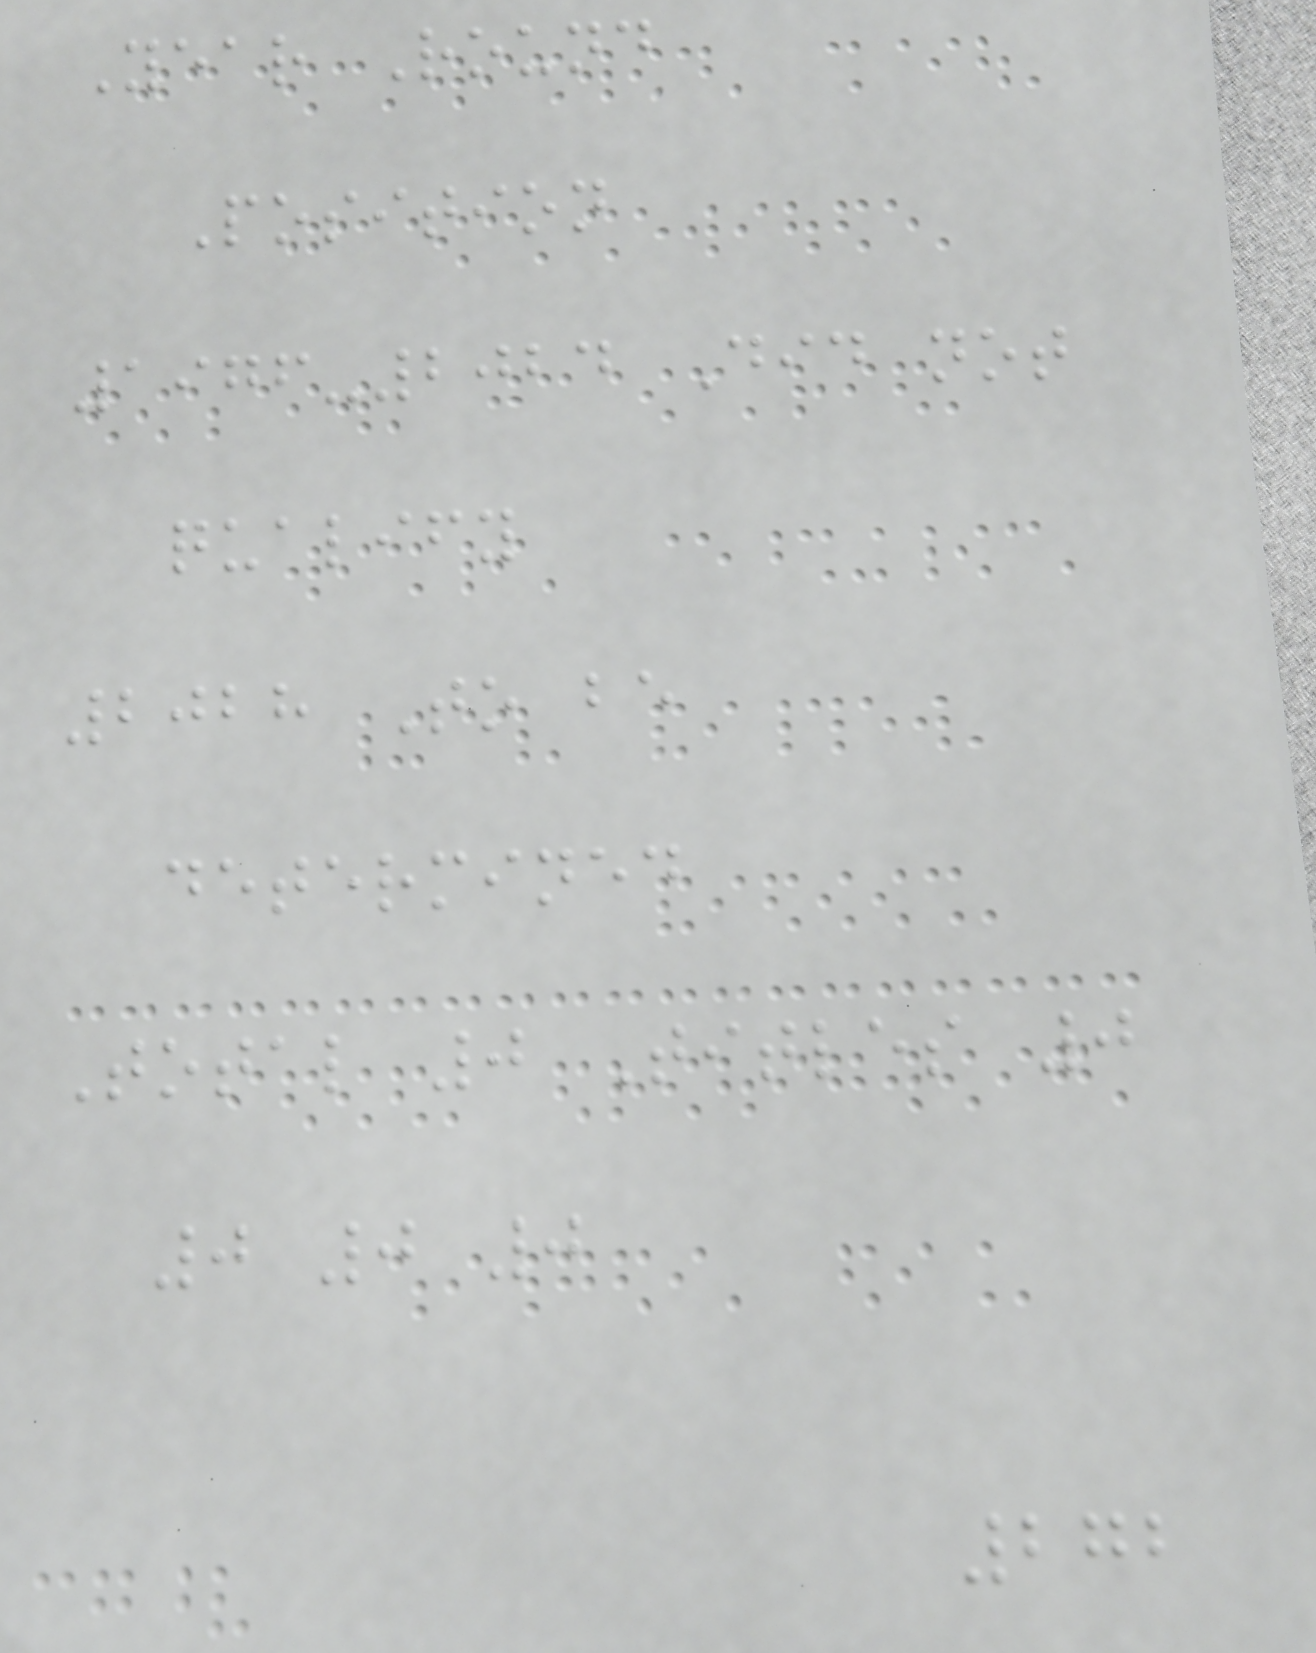Year Round
Position
1976-2024 Did not
qualify
2028 To be
determined
Total 0 Titles 0
0 0 0
272
